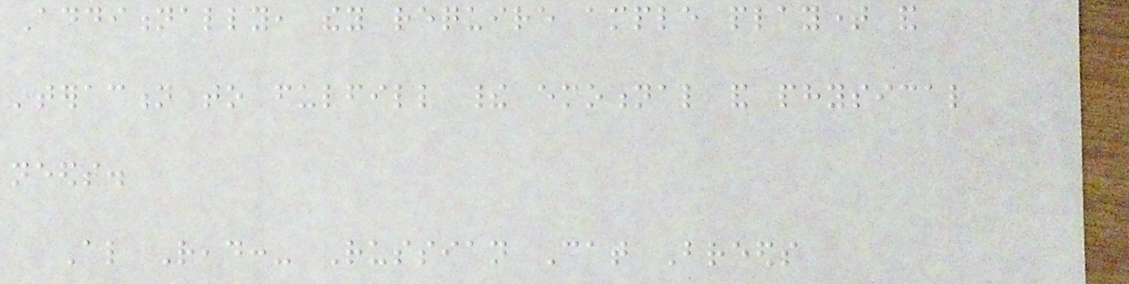Additionally, they require ample playtime and
interaction to fulfill their emotional and physical
needs.
Also Read:- Russian Cat Breeds
